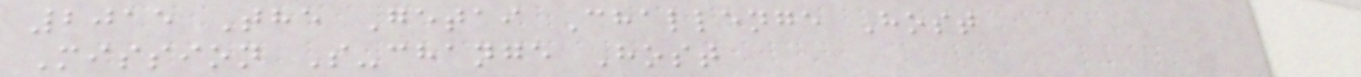2015 The Getai Challenge Host
Mission S-change Host
